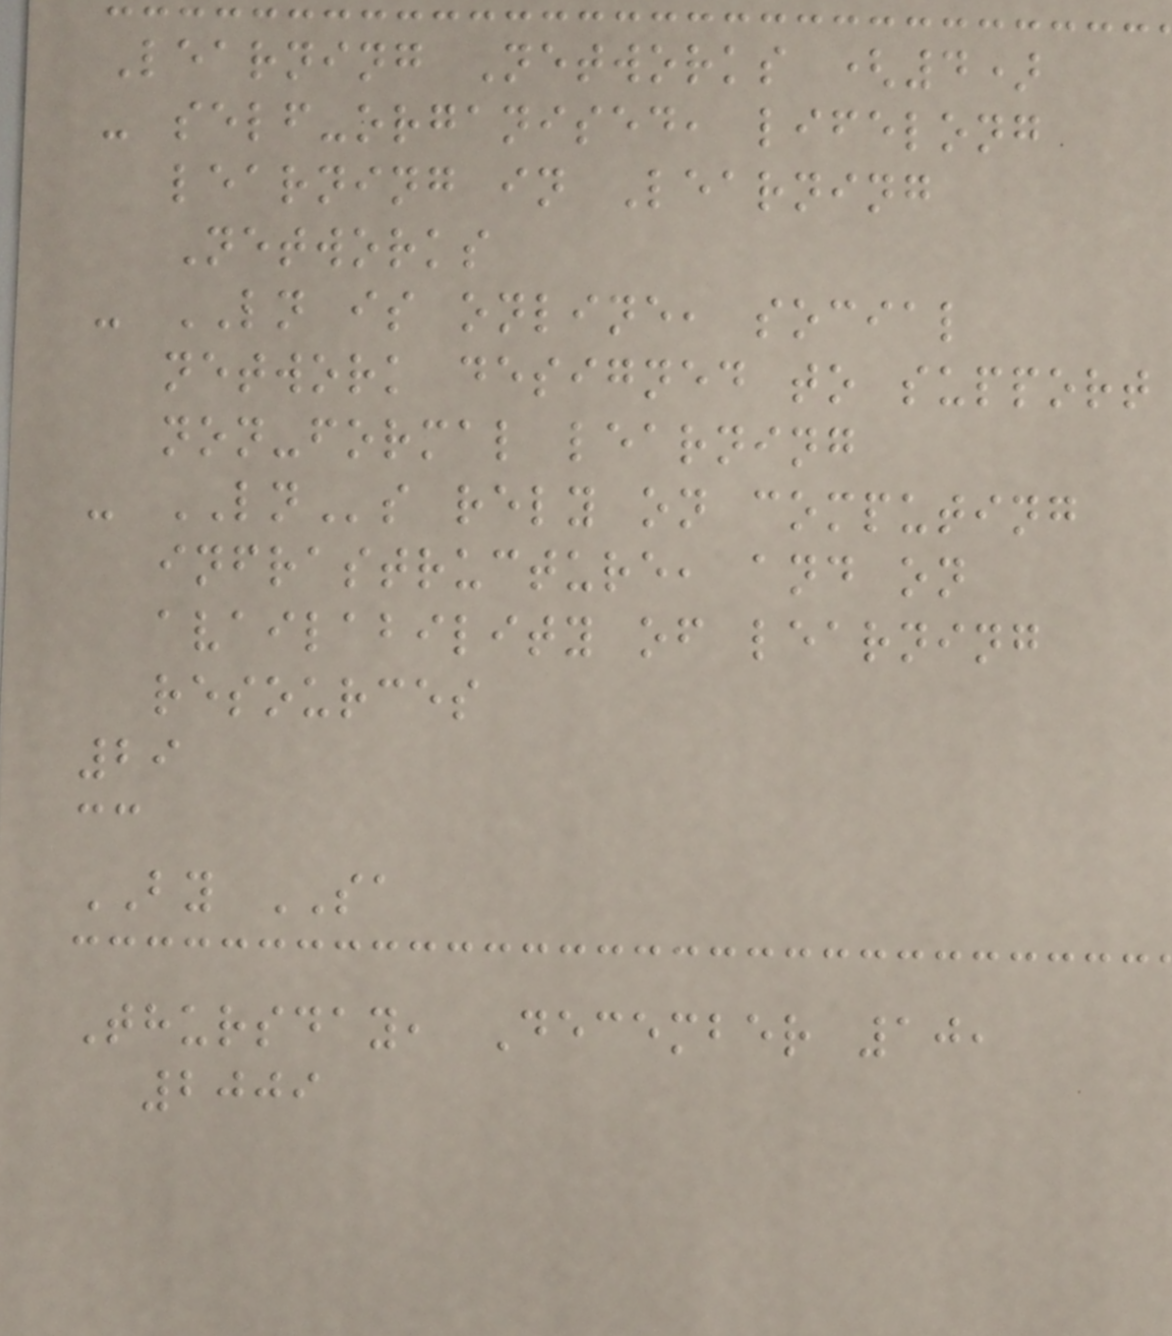Learning Networks (4)
- self-organised, lifelong
learning in Learning
Networks
- LN is online, social
network designed to support
non-formal learning
- LNs rely on computing
infrastructure, and on
availability of learning
resources
29
cc
BY SA
Thursday, December 10,
2009
